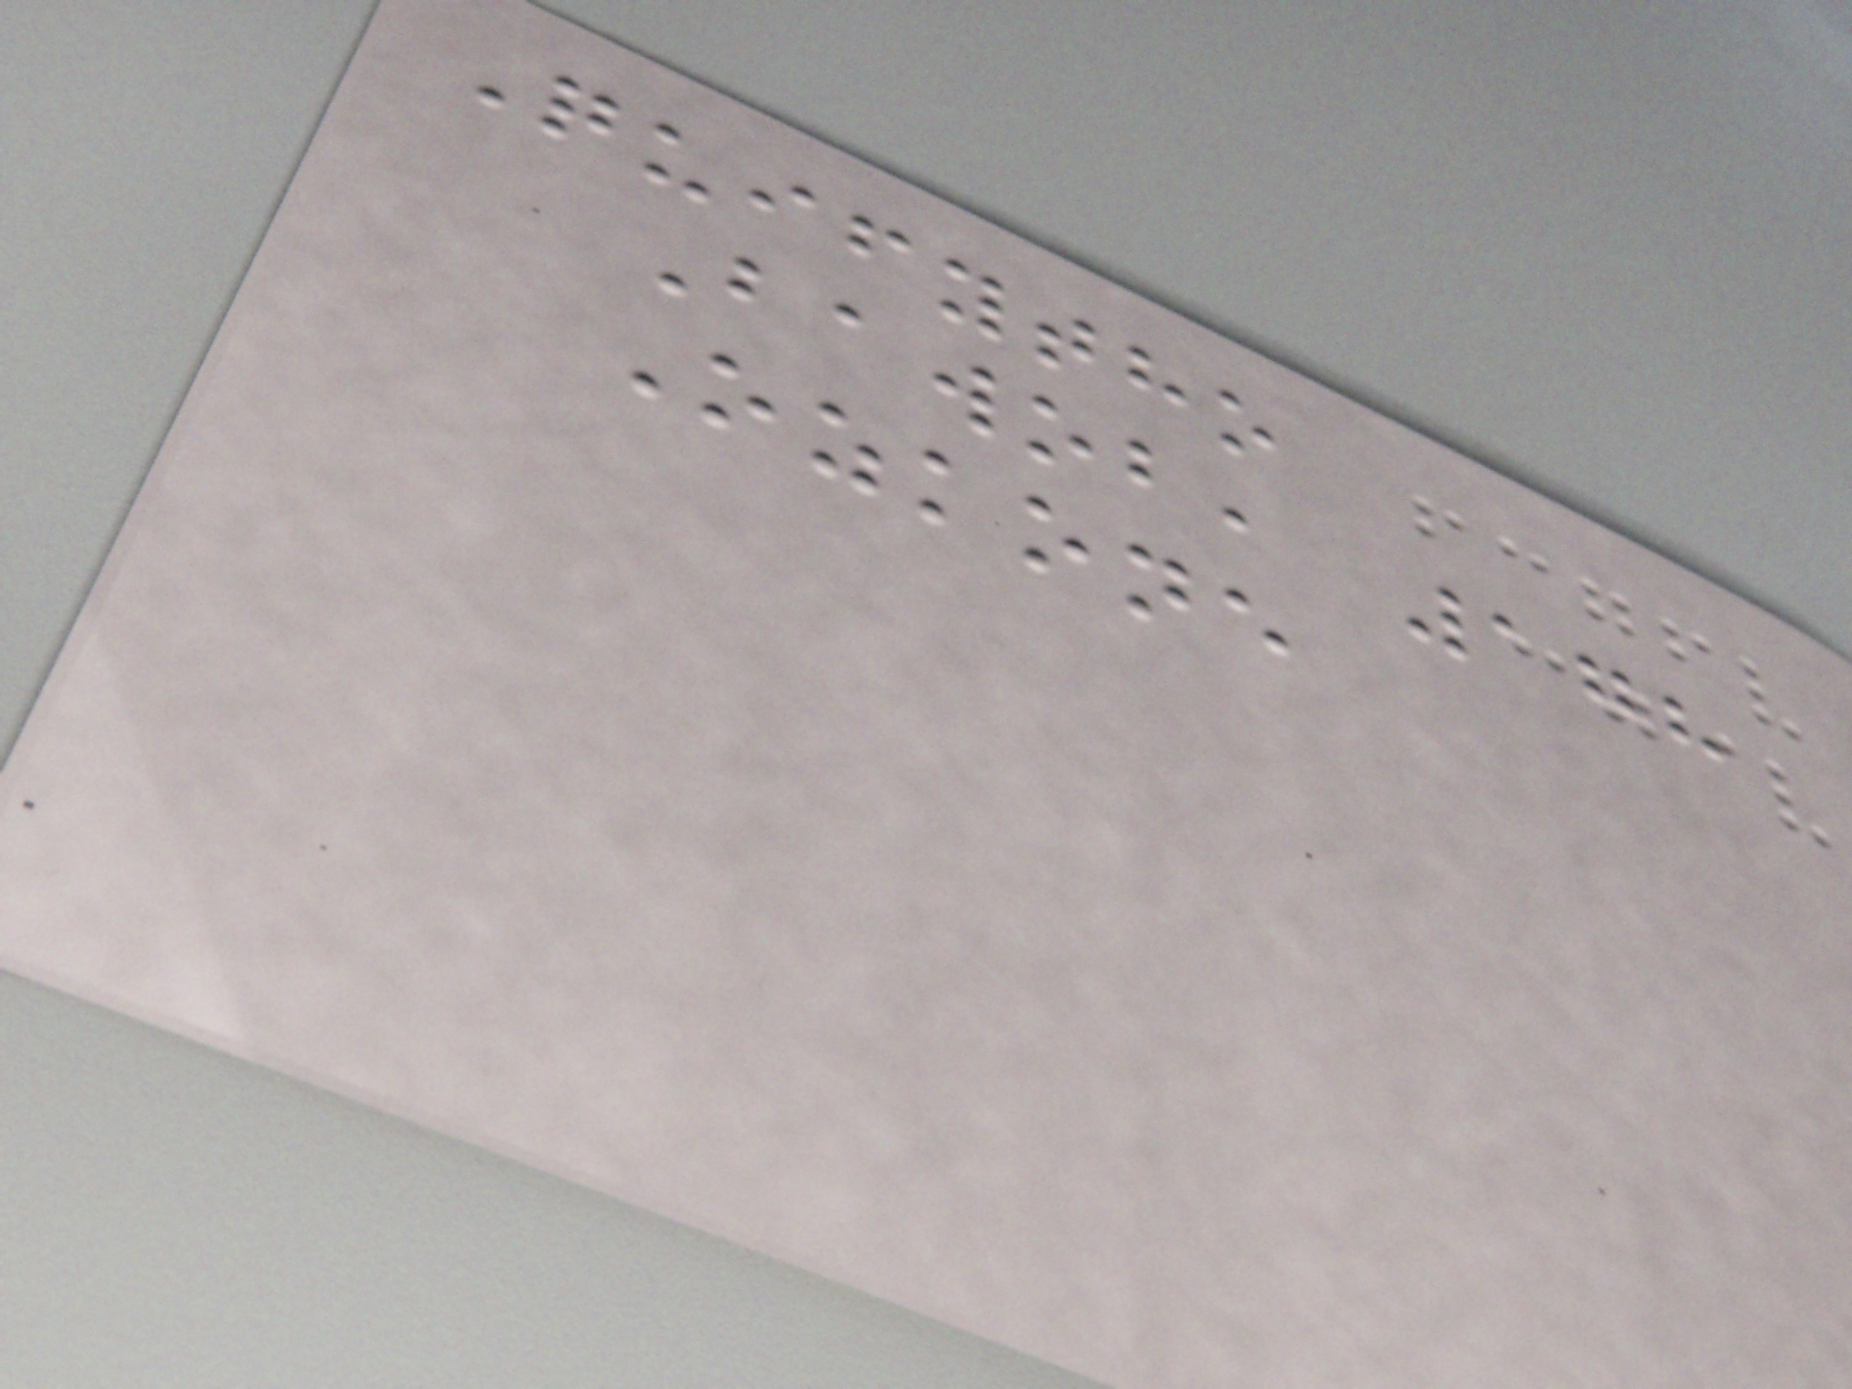Quifytho
Bawob, 178
Ozkone
